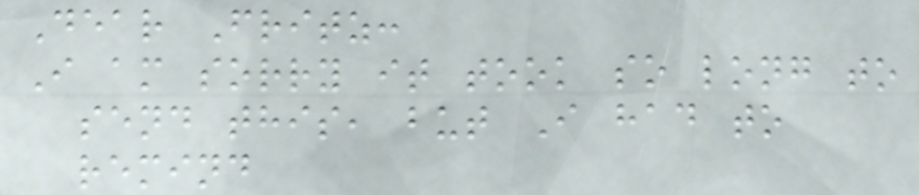Dear Fritz:
I am sorry it took so long to
send this, but I had to
remind
